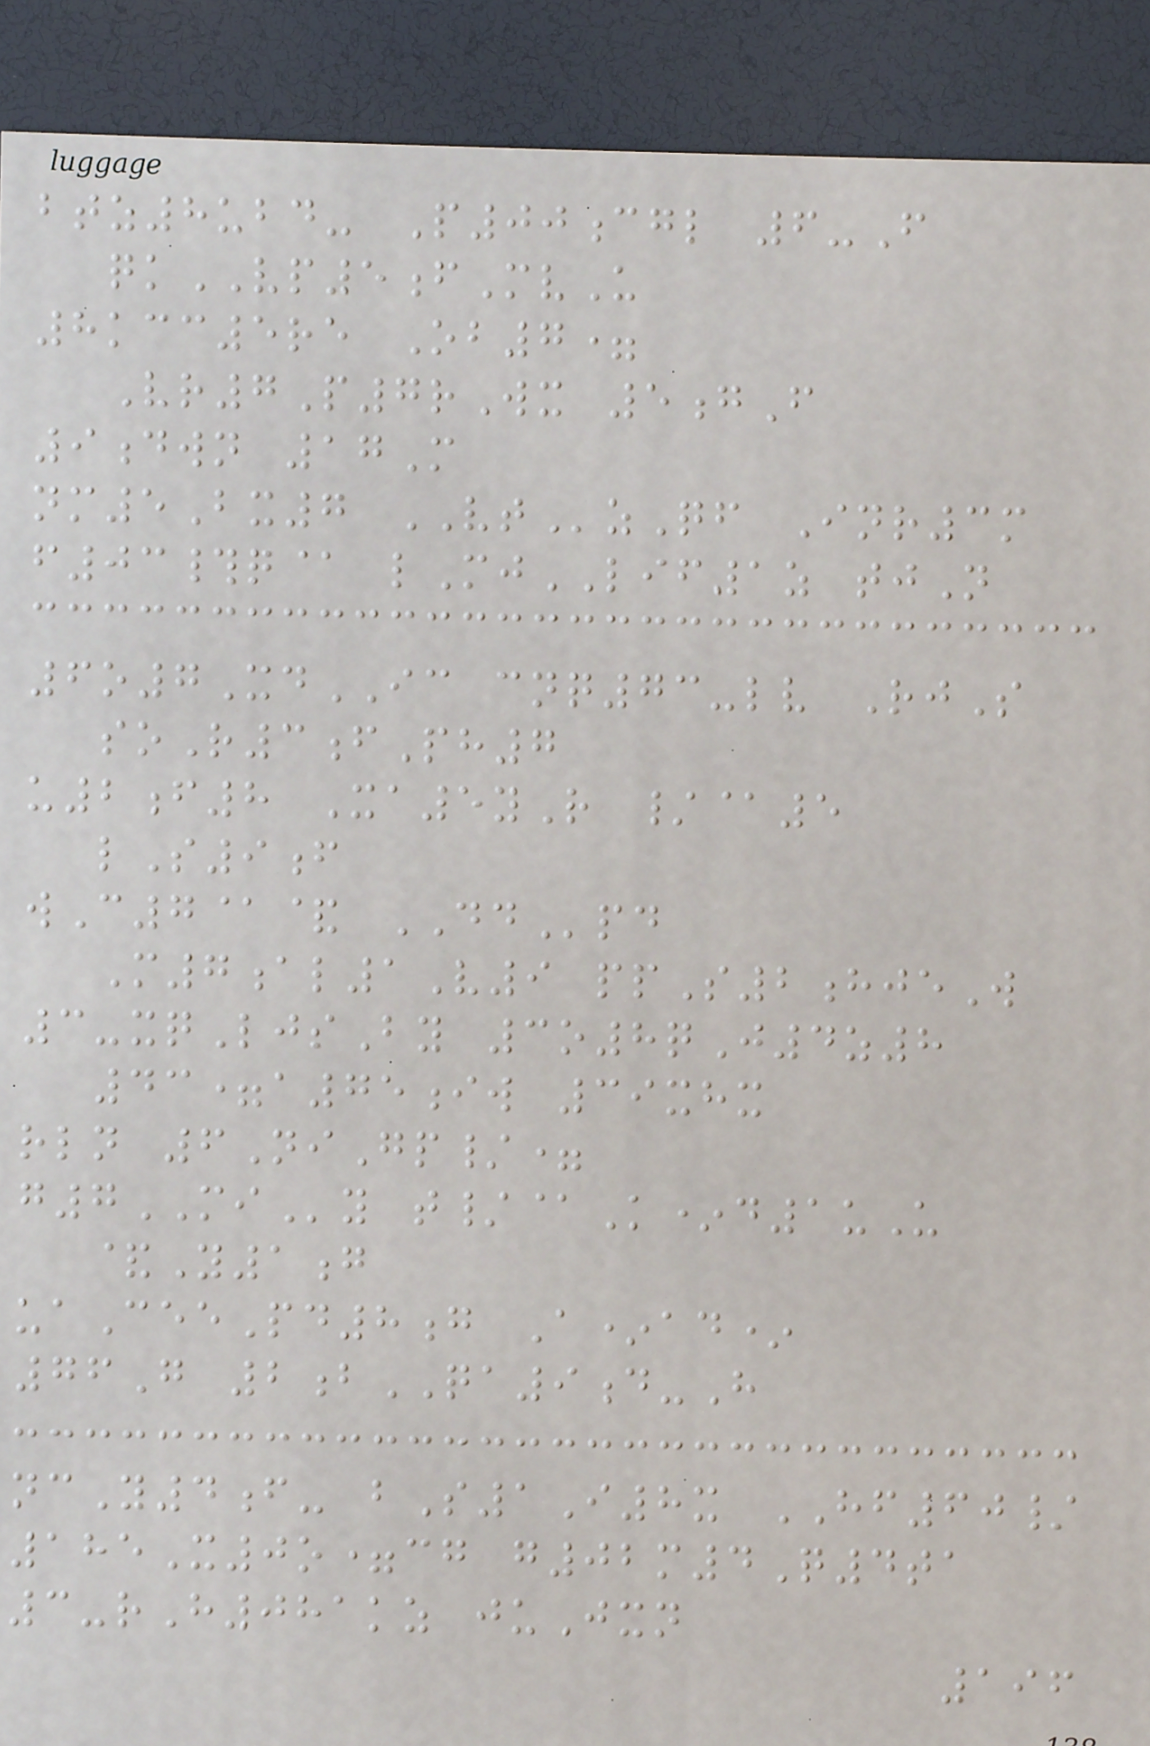btz8ubd- P00cgl 6-F
qkVP5fMvU
8kcc5re Ob7=
Vr7P7rWx 5gF
9dwn 17M
nm5Bx7 VTzQf Inr3m
f03#q@ lMjLIF1z tjN
6o7XdIC cnq73-lv RjS
soR3fPh7
u2f8 Xa5yR /@5
lS9f
wC7@& DDpd
M7al1V9 ppS2hjeW
3-xqLjsBy 3o8qJ4z8
43=a75iw 39xhx
rln 6NiGp/=
g7MIy t/@K*d1uU
&Y1g
uaCeePd8g A*ad*
76G 2bQA9d-H
ncY4f- bS1I8x HF60/
185X0o=cg g02m4Q4ta
3-rH081kz juJxn
196
